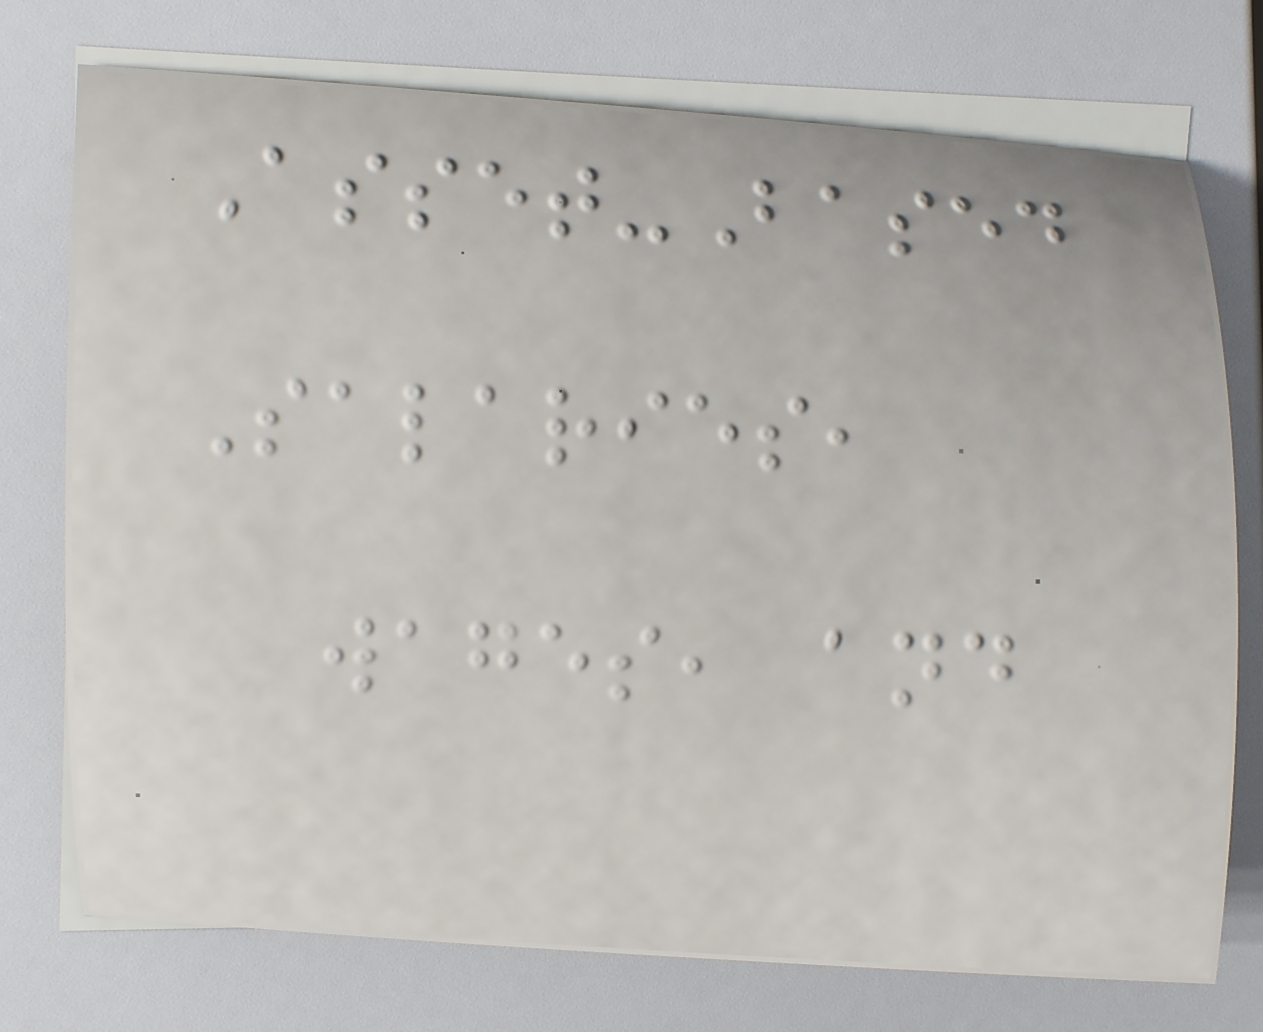Asset-Based
Salaries,
wages, and
